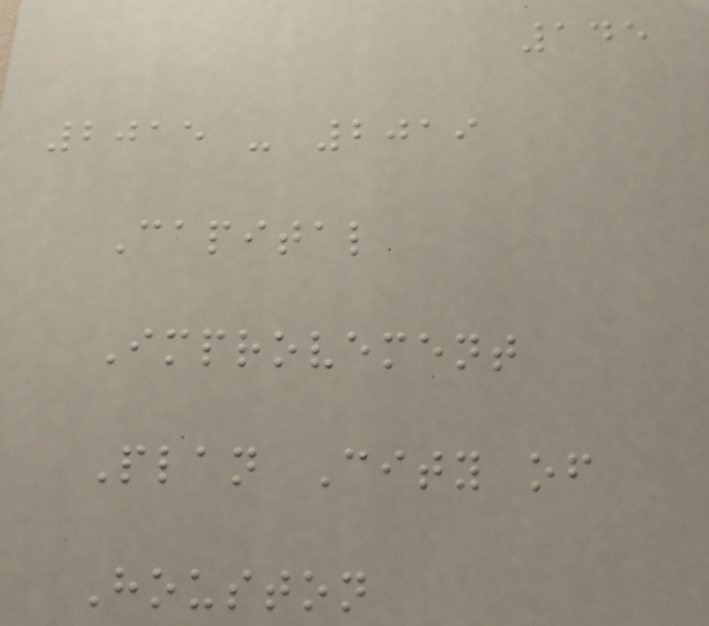145
2015 - 2019
Capital
Improvement
Plan City of
Houston
